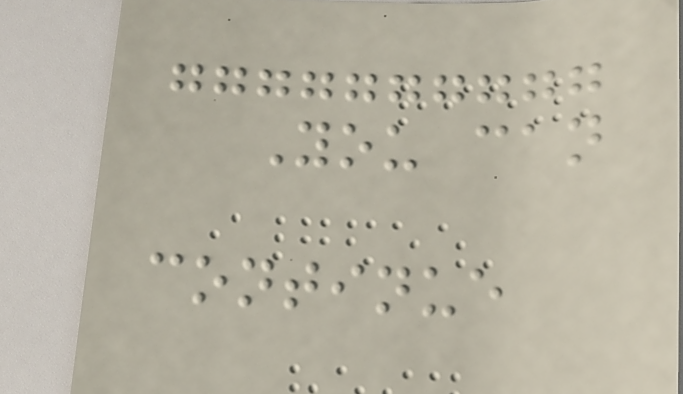You can
continue
